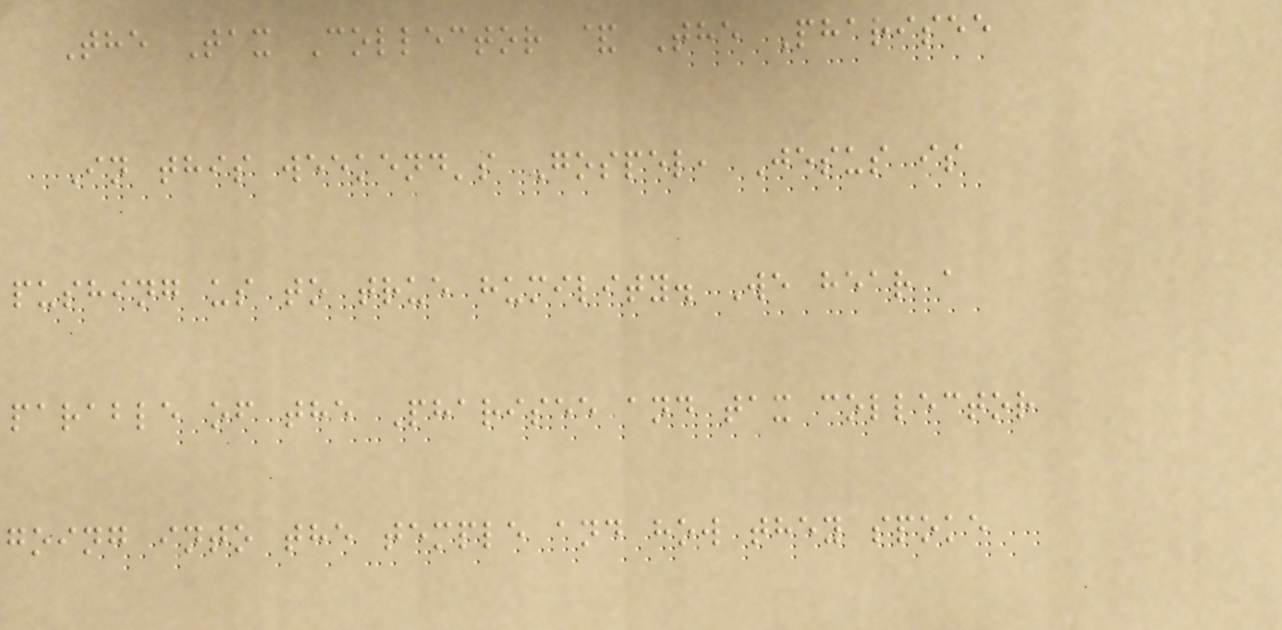The Tax Collector & The Pharisee
In this weekend's Gospel, Jesus is
pushing us to true humility. We hear a
parable of the Pharisee and tax collector
going into the temple and how they spoke
